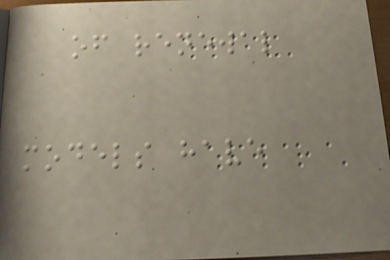of renewal
models have
